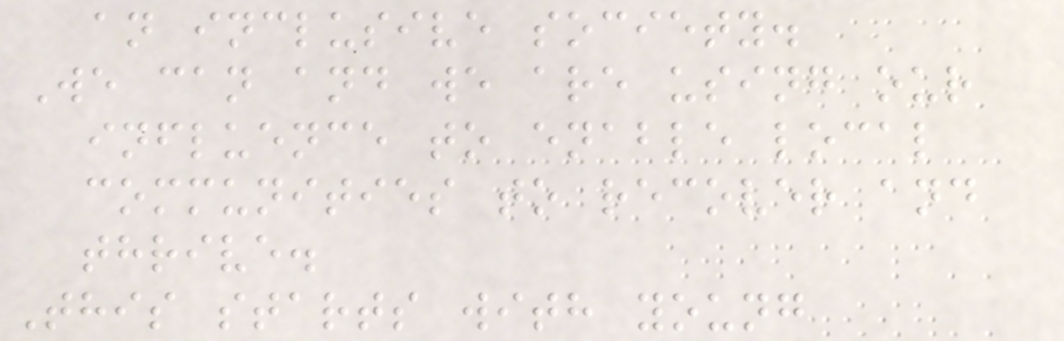an inclusive society.
We can and we are using our
influence to enable local
communities to recover and
thrive.
This starts with young
